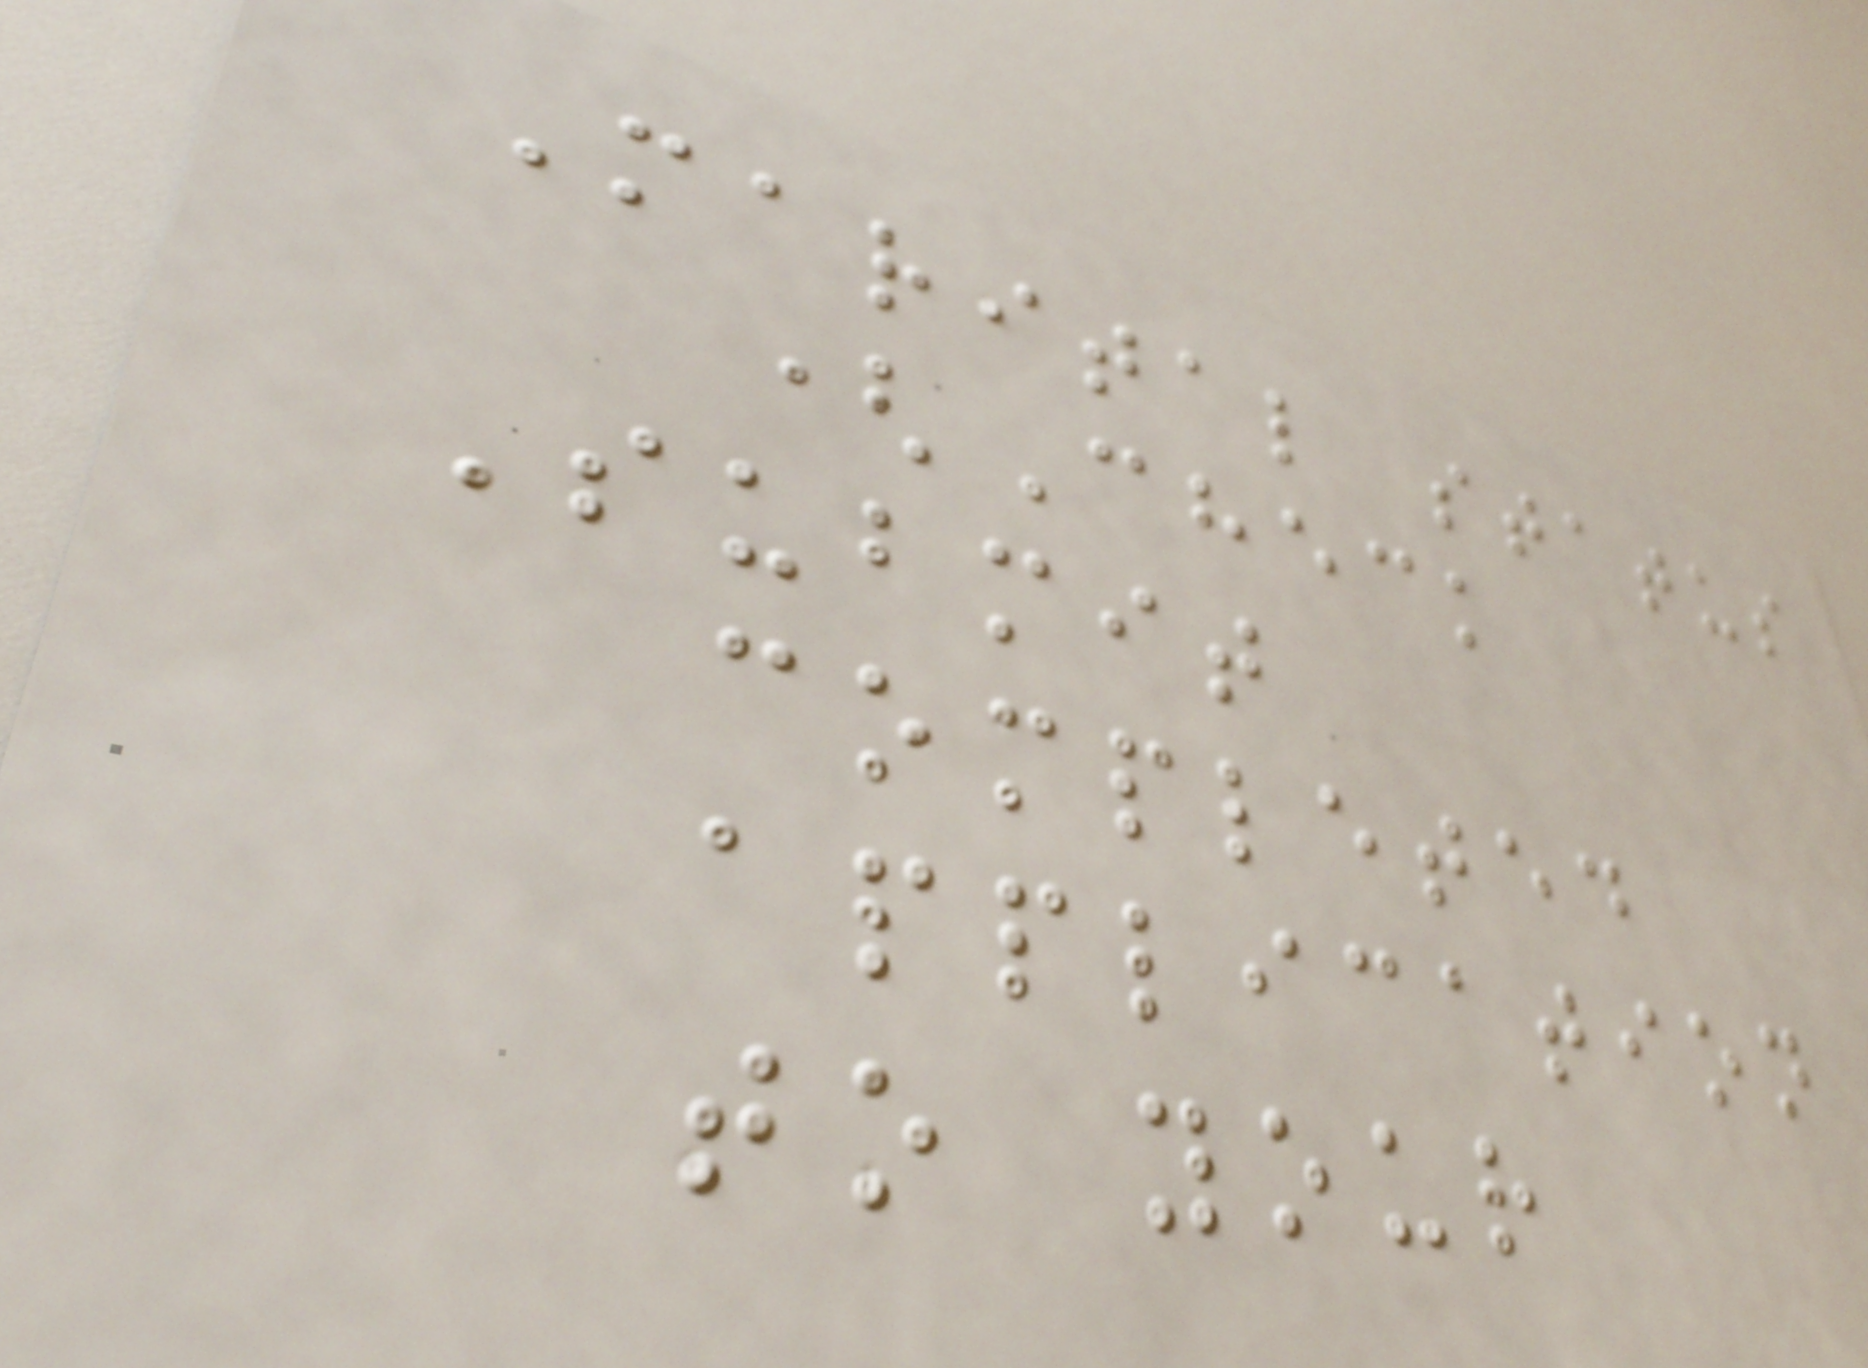Marital status
(Check
Submit
completed
application
to your
